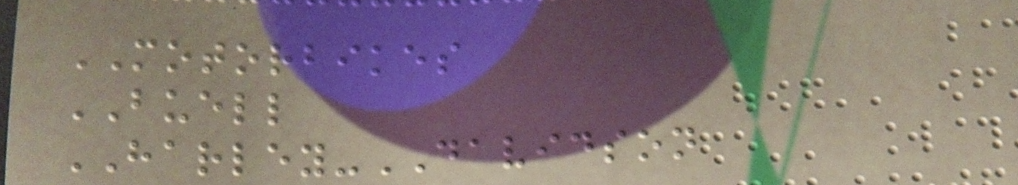MOTORBIKES
BUELL
HARLEY-DAVIDSON
